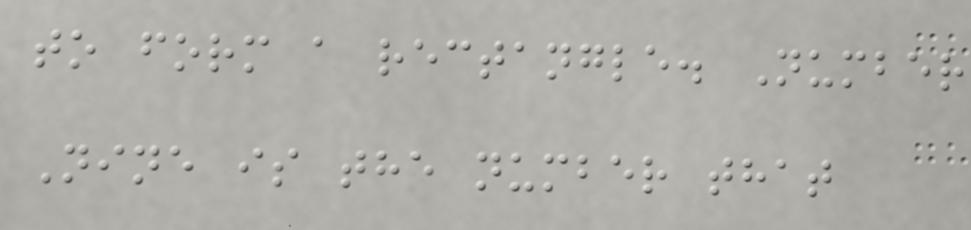to form a rectangle. Number
Nine is the number that
